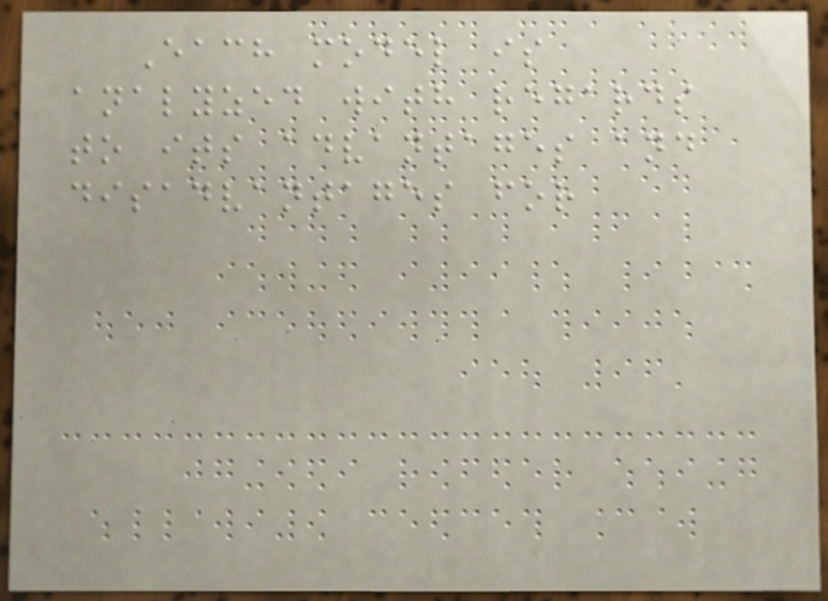Each model is
analyzed with regards
to its advantages and
disadvantages for
